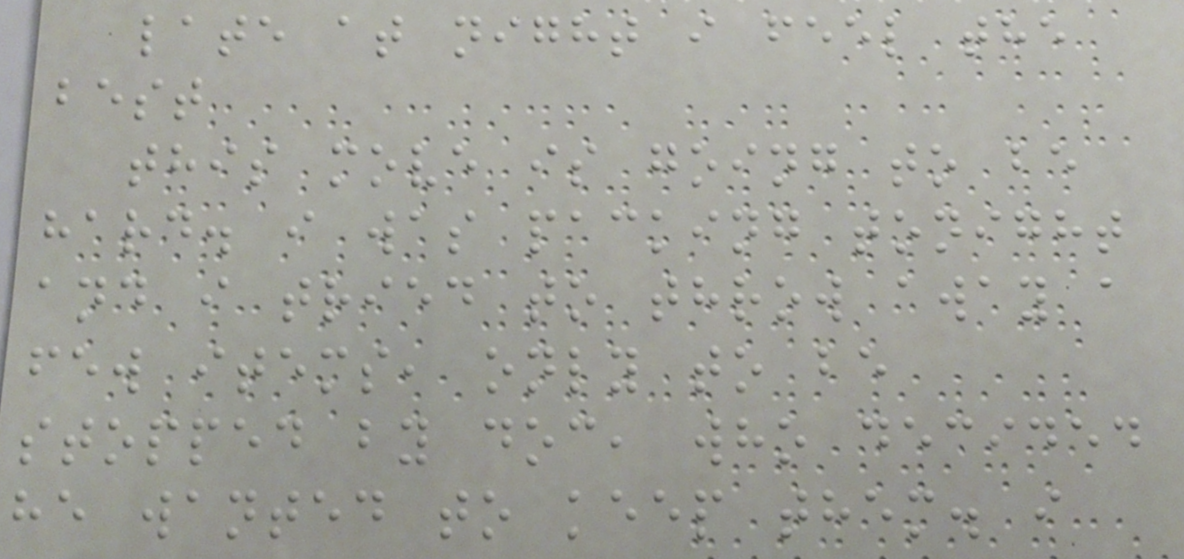late at night i feel the
best
this move is going to be
hard. i was packing tonight
and i tried to throw away a
few items, only to be
stopped by doc, who decided
he wanted to keep them. i
